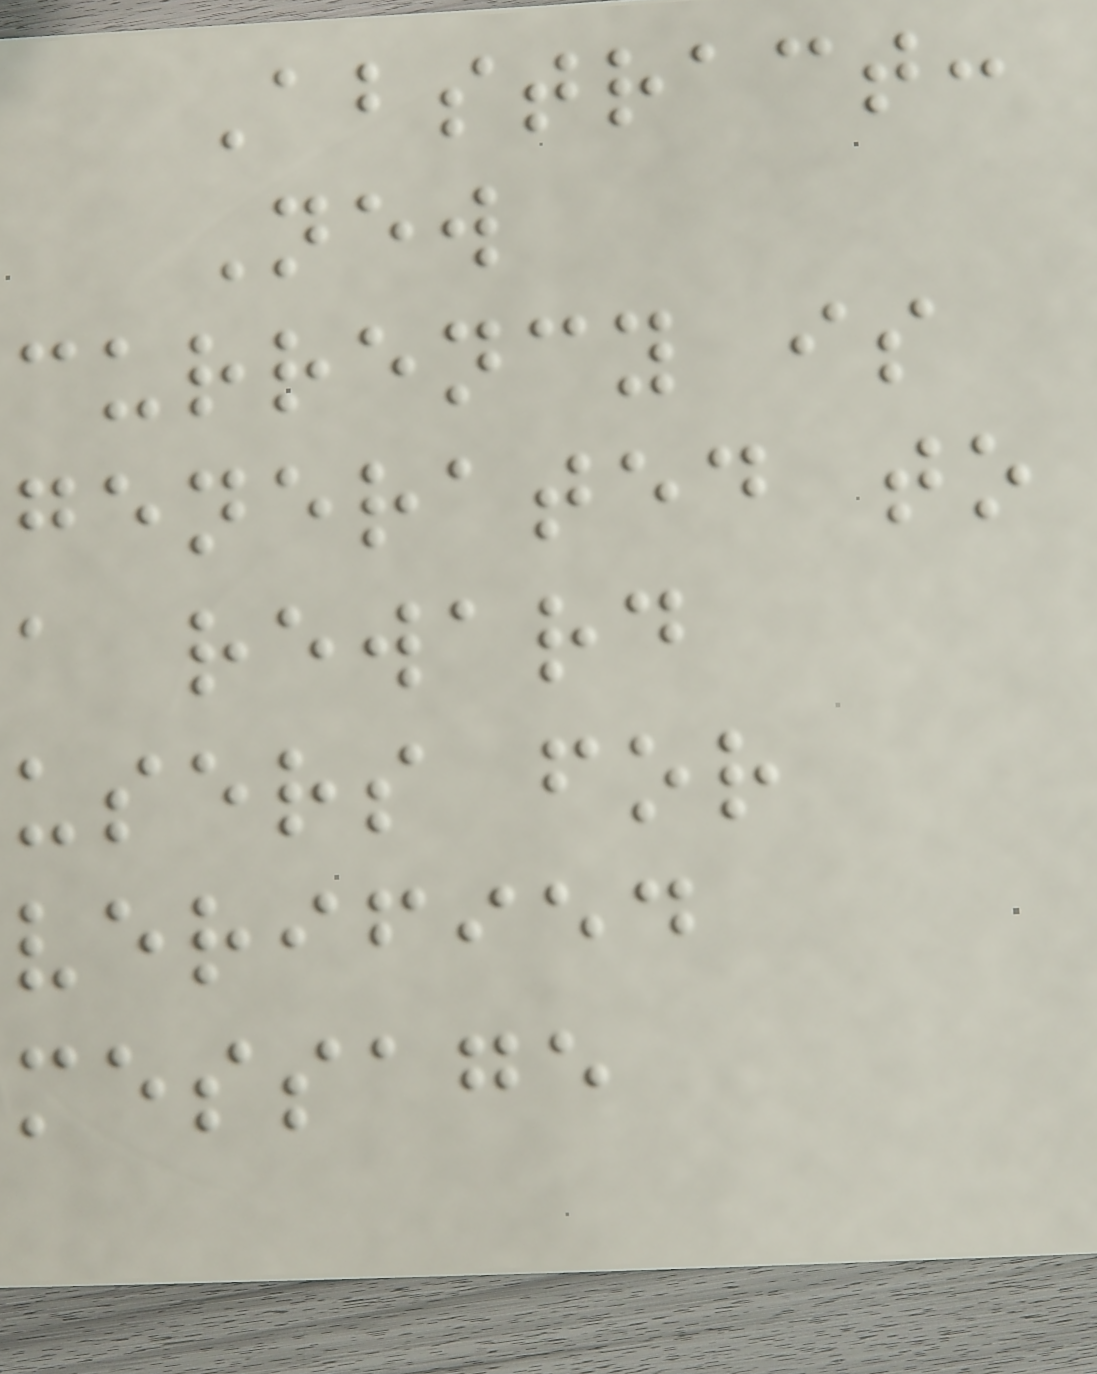Abstract:
New
currency is
generated to
a reward
users for
verified
message
